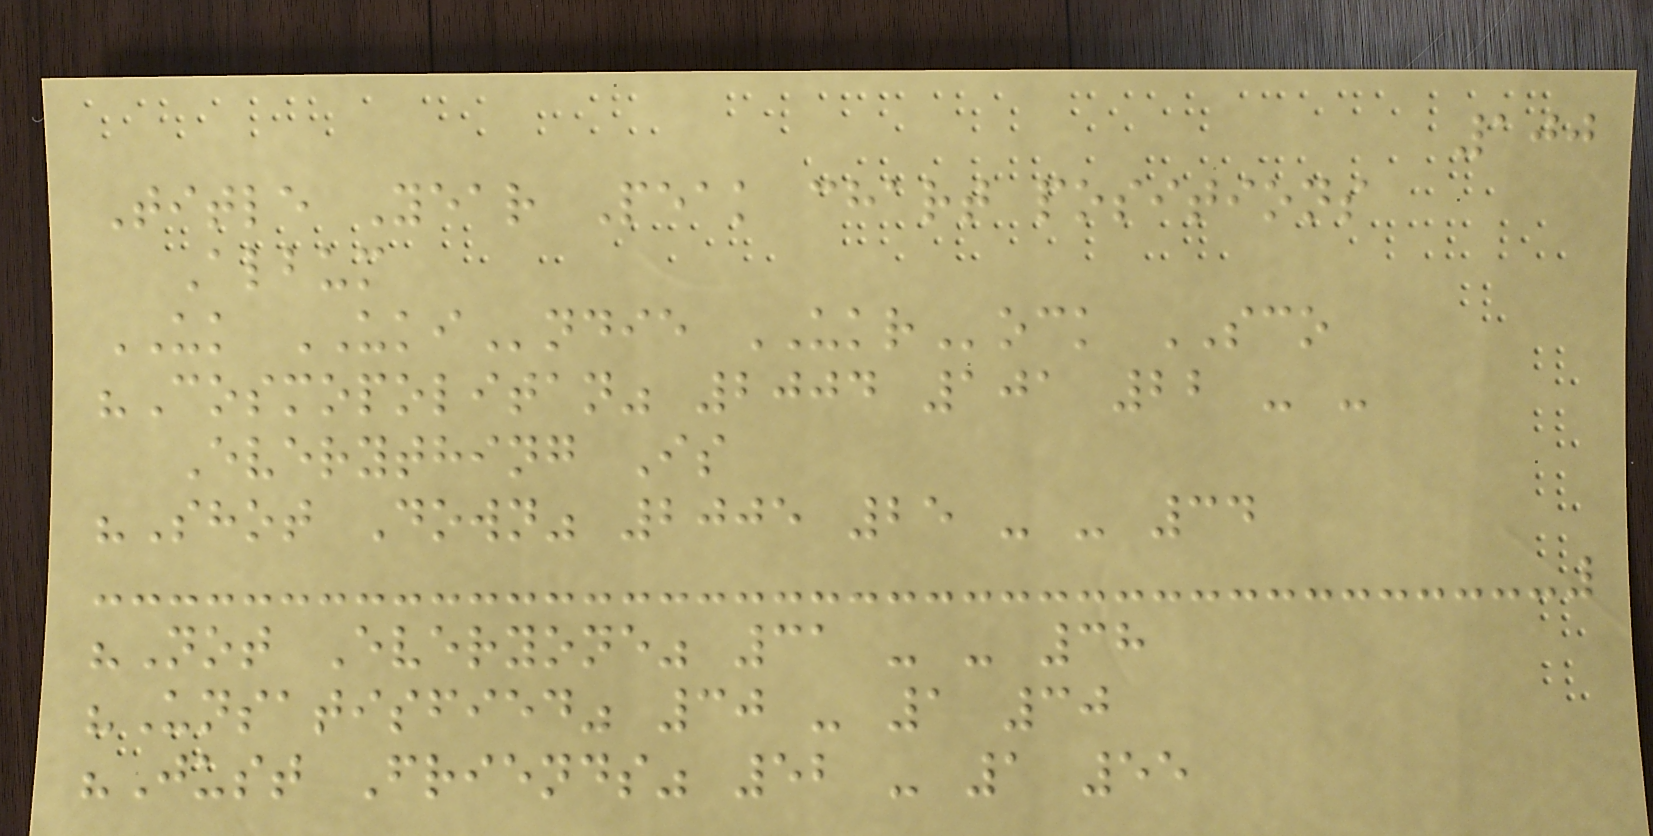100
Title Year Peak chart positions
Album
UK UKIndie UKRock SCO
"Cosmopolitan" 2004 101 22 - -
Everything Is
"Shot Down" 2005 25 - - 34
"Not Everyone" 31 - - 38
"Unsatisfied" 30 - 1 30
"Just Friends" 52 - 1 55
